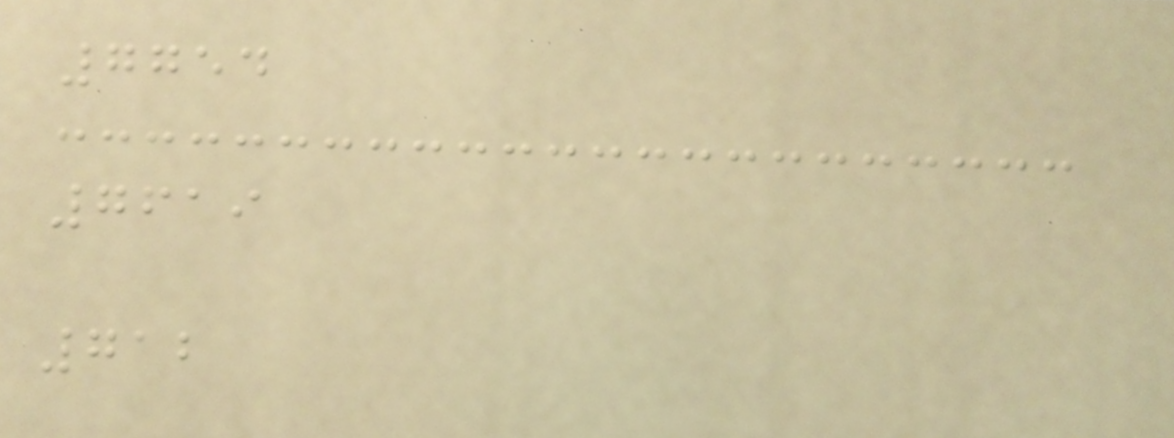7754
7619
712
